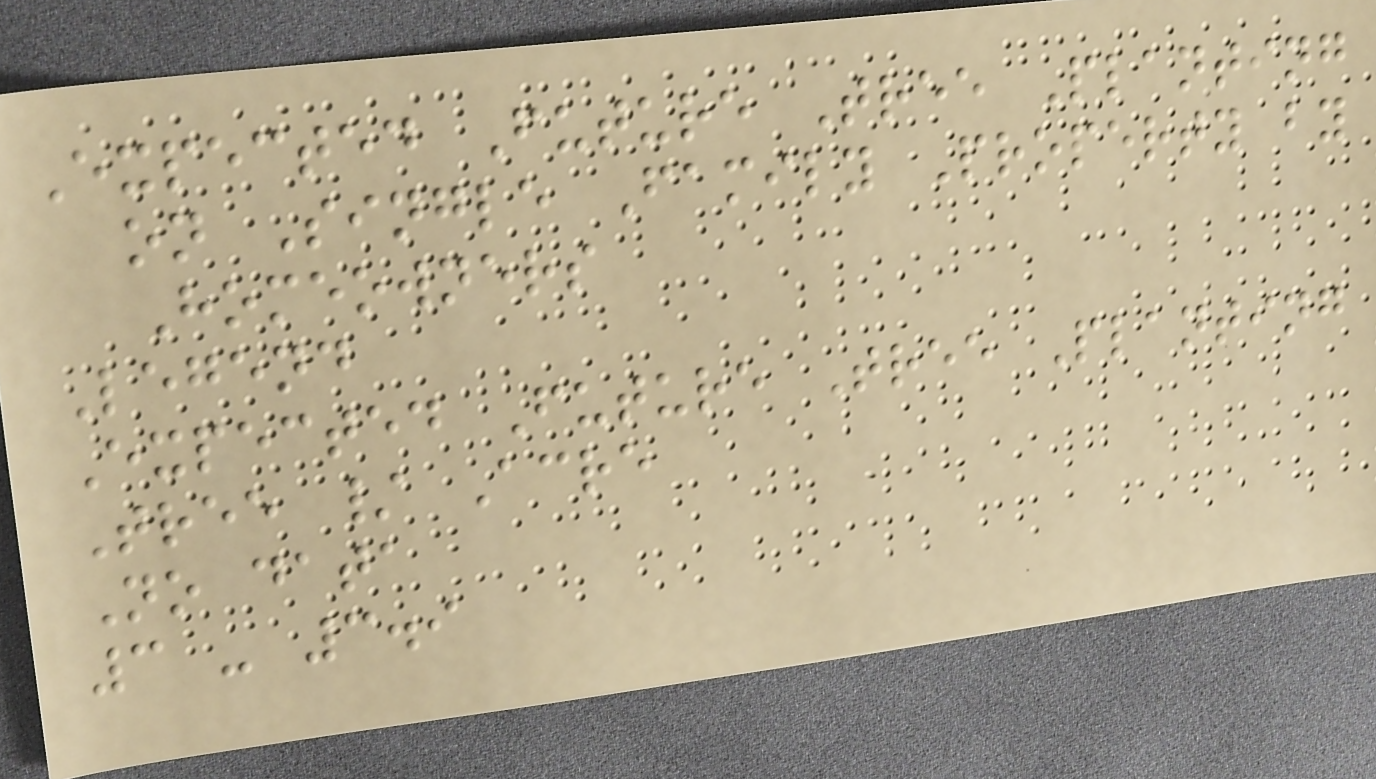Expected Future Tree Planting
on Single Family Property by
Homeowners
Legend
Expected Future Tree Planting
Tree / Acre
No data
3 - 3.9
